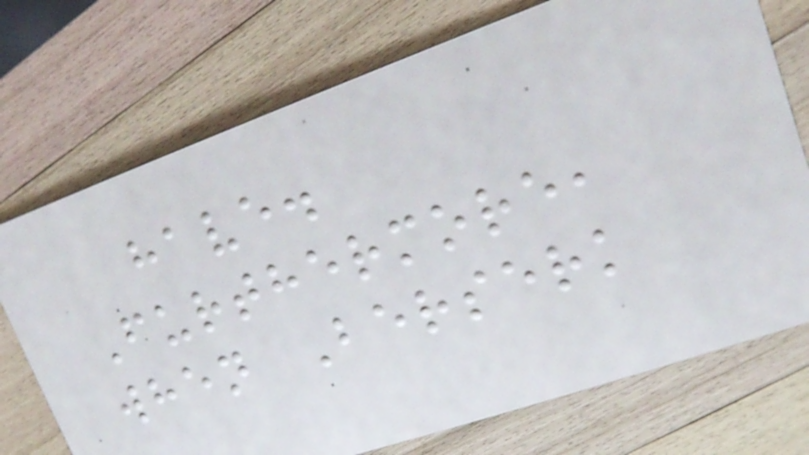have.
Furthermore,
when Berserk
